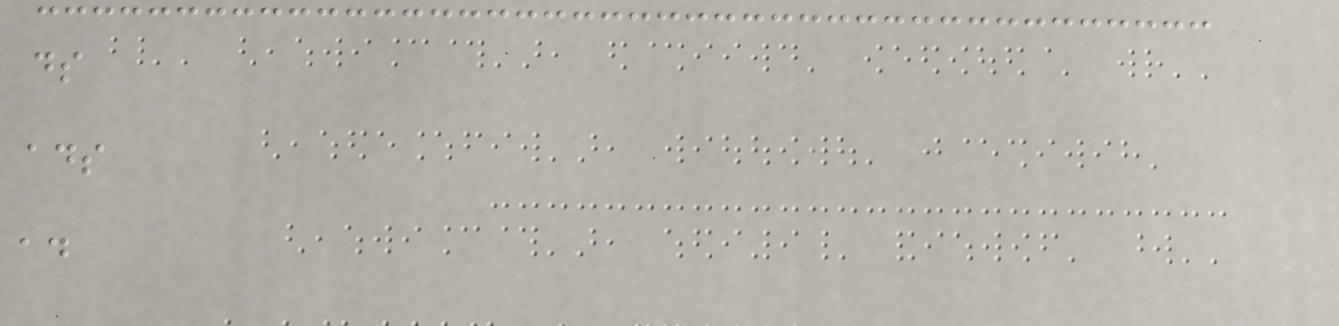ds
ads
ad
